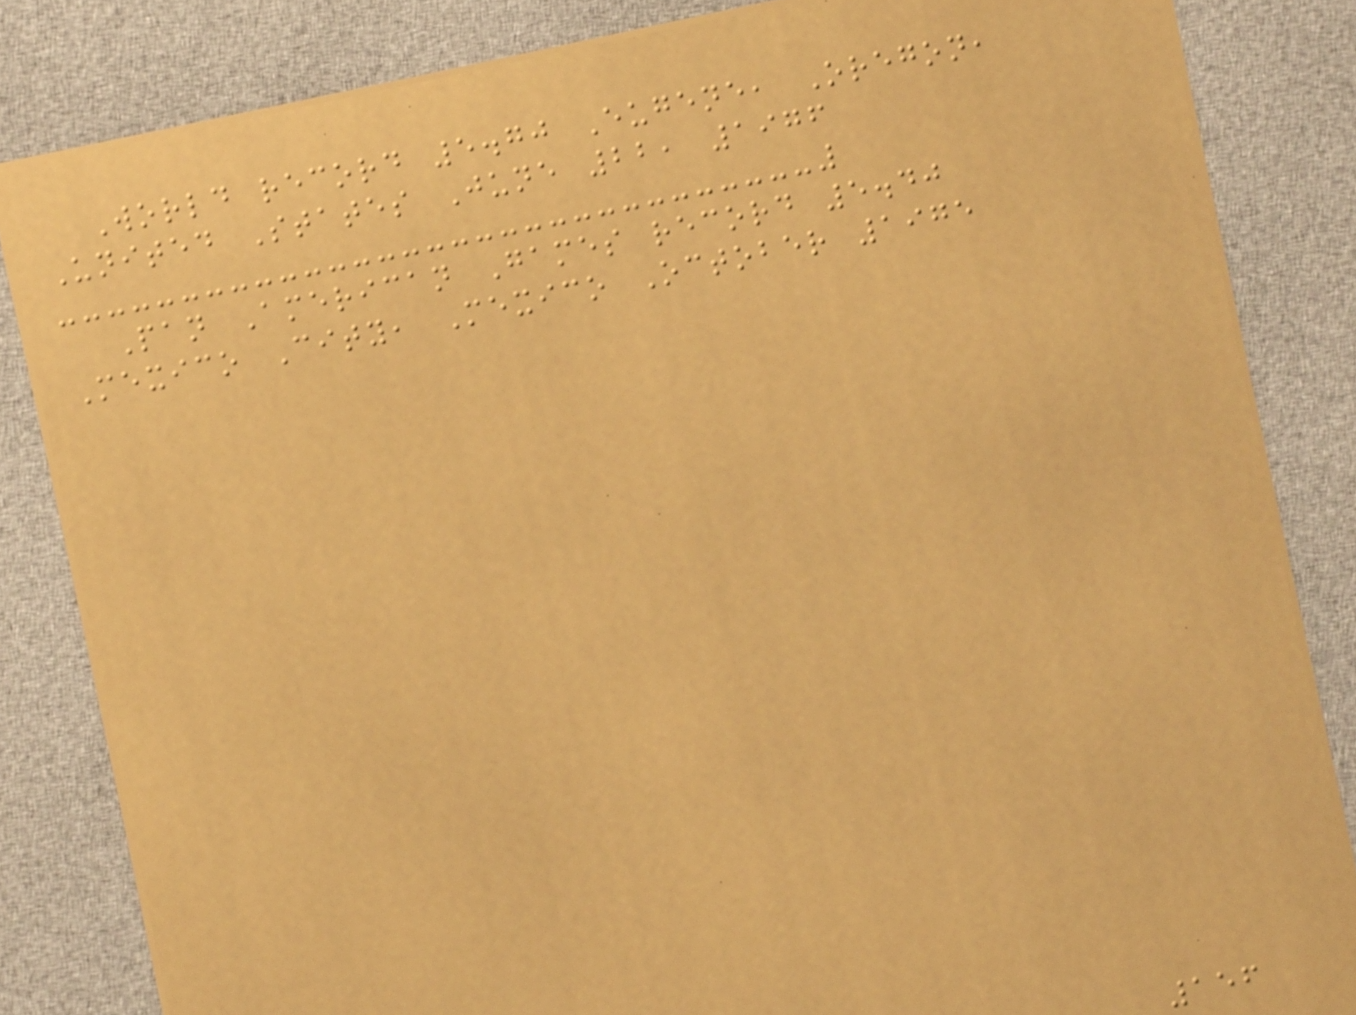World record 5.70 Eugene, Oregon,
United States June 22, 1976
Pan American Games record 5.40
Mexico City, Mexico October 1975
156
